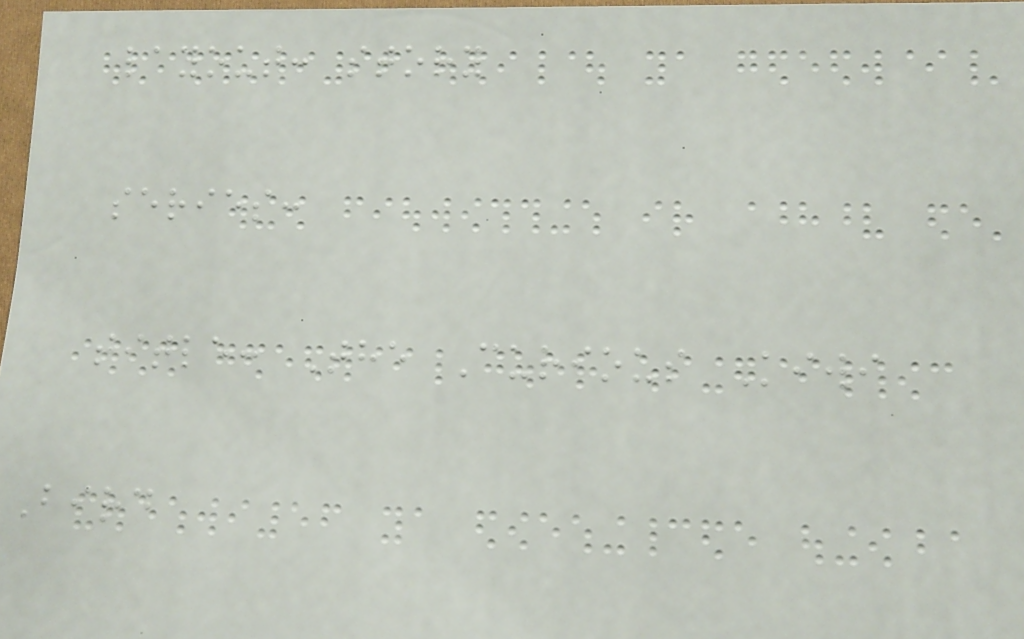layout: story
series:
title: The Curious Kiwi
Bird
